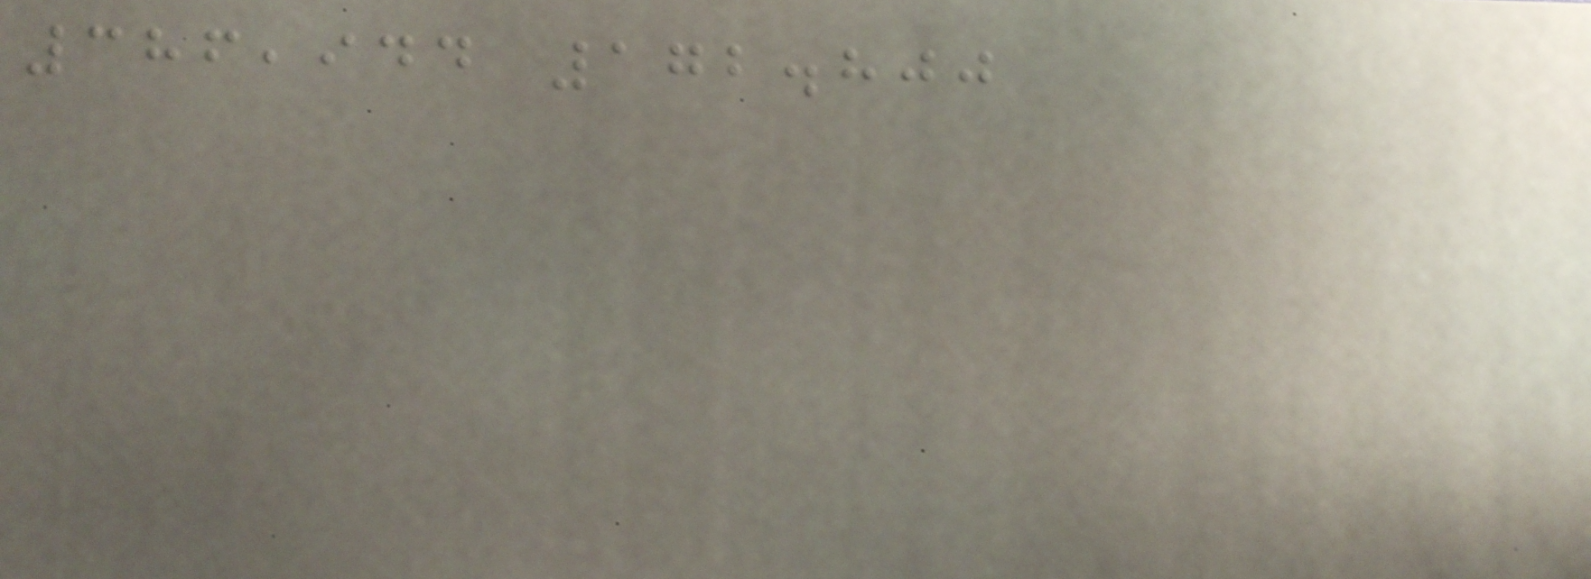386,944 172.800
